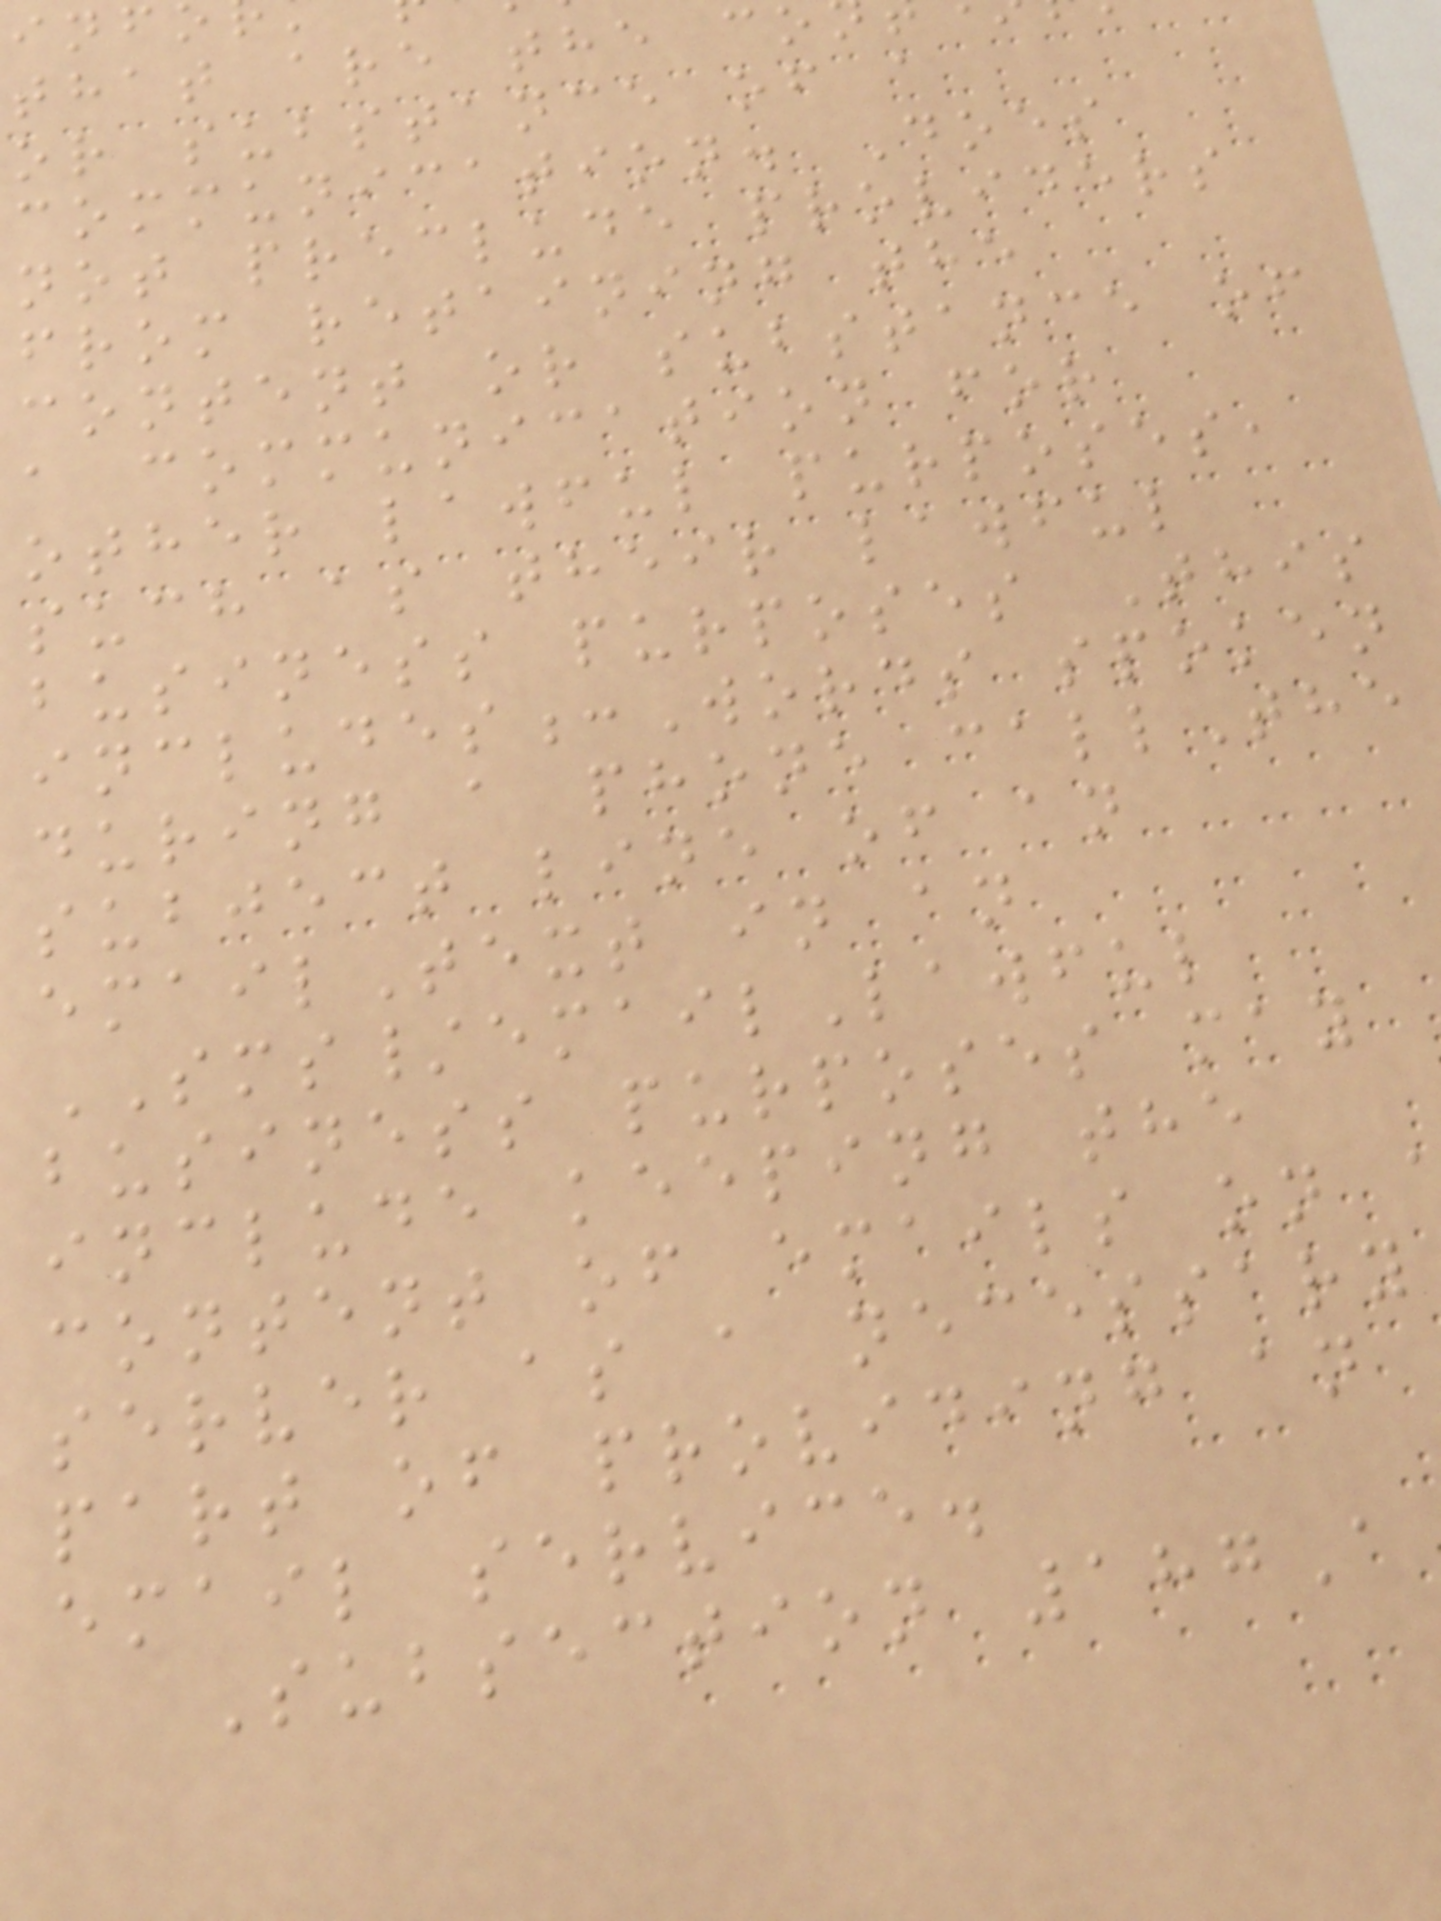that are the co
or substance of a
communication. Does
not preclude providers
from retaining the
content or substance of
a communication for
other lawful purposes,
such as their lawful
business purposes This
includes:Words spoken
during a phone callThe
subject line of an
emailText in an
SMS/emailLawful
business purposes may
include keeping the
content of emails on
server as a necessary
part of providing an
email service.
Subsection 187A
